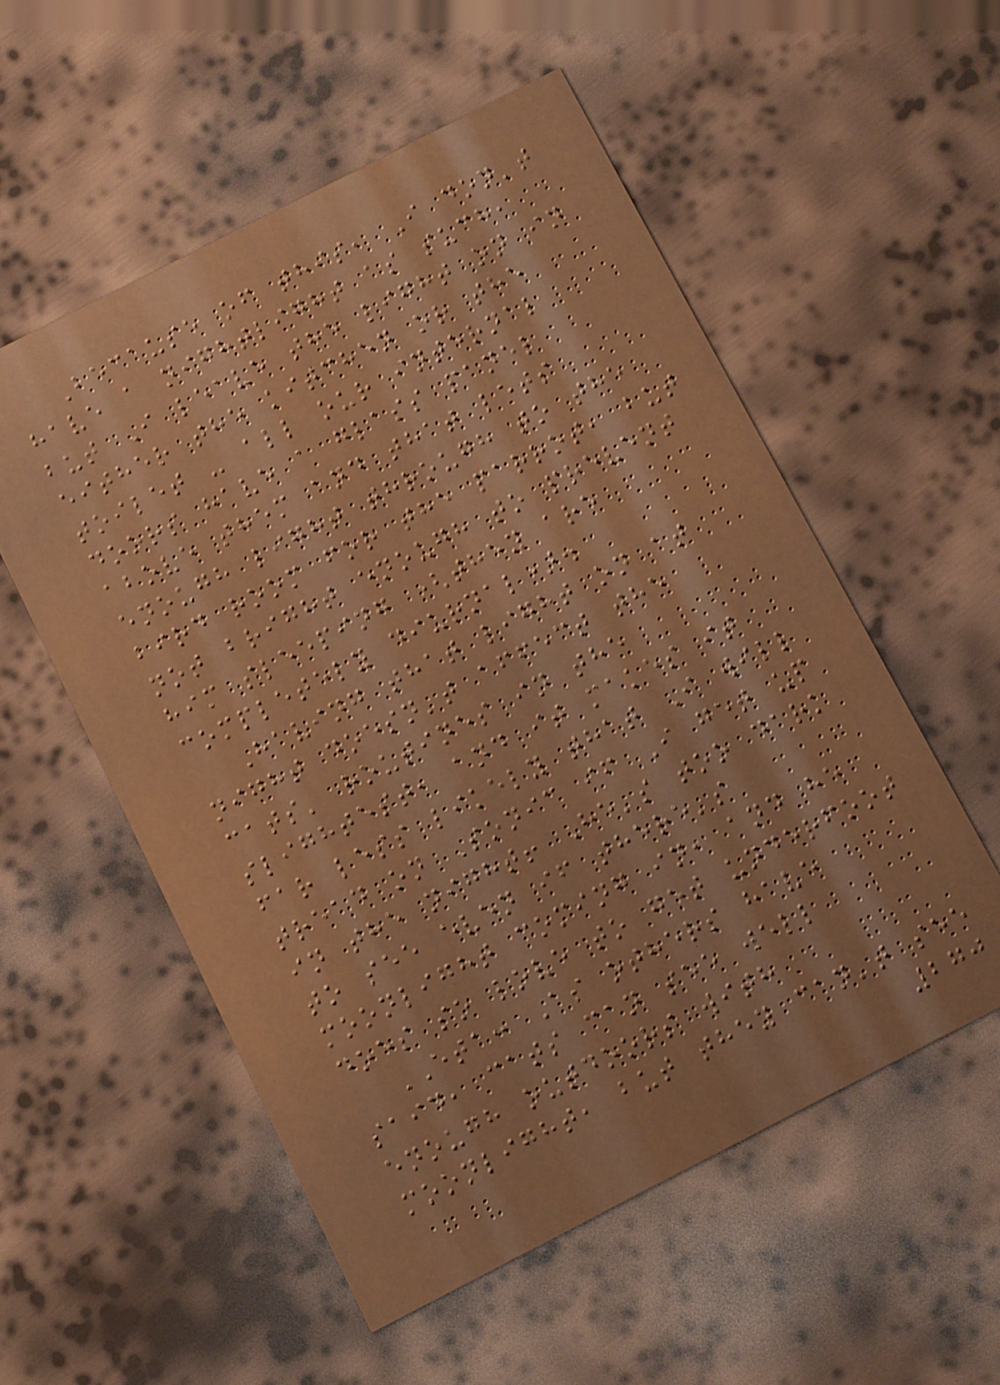Because of this, I don't
have a nightlight as such,
but I leave the light on in
either the kitchen or the
toilet - all our internal
doors have a glass panel
above them and that lets
enough light through to the
bird room for the parrot, but
not bright enough to prevent
him sleeping (they are
completely diurnal).
Having that light on at
night doesn't affect the
cats' routines in the
slightest, and it makes it
far less likely that I will
tread on Sonic if I get up
in the night! He's too dark
to see even if there's
moonlight coming in, and he
does so love to get underfoot
ETA: As others have
said, cats can see well
enough outdoors with
moonlight, but they can't see
270
